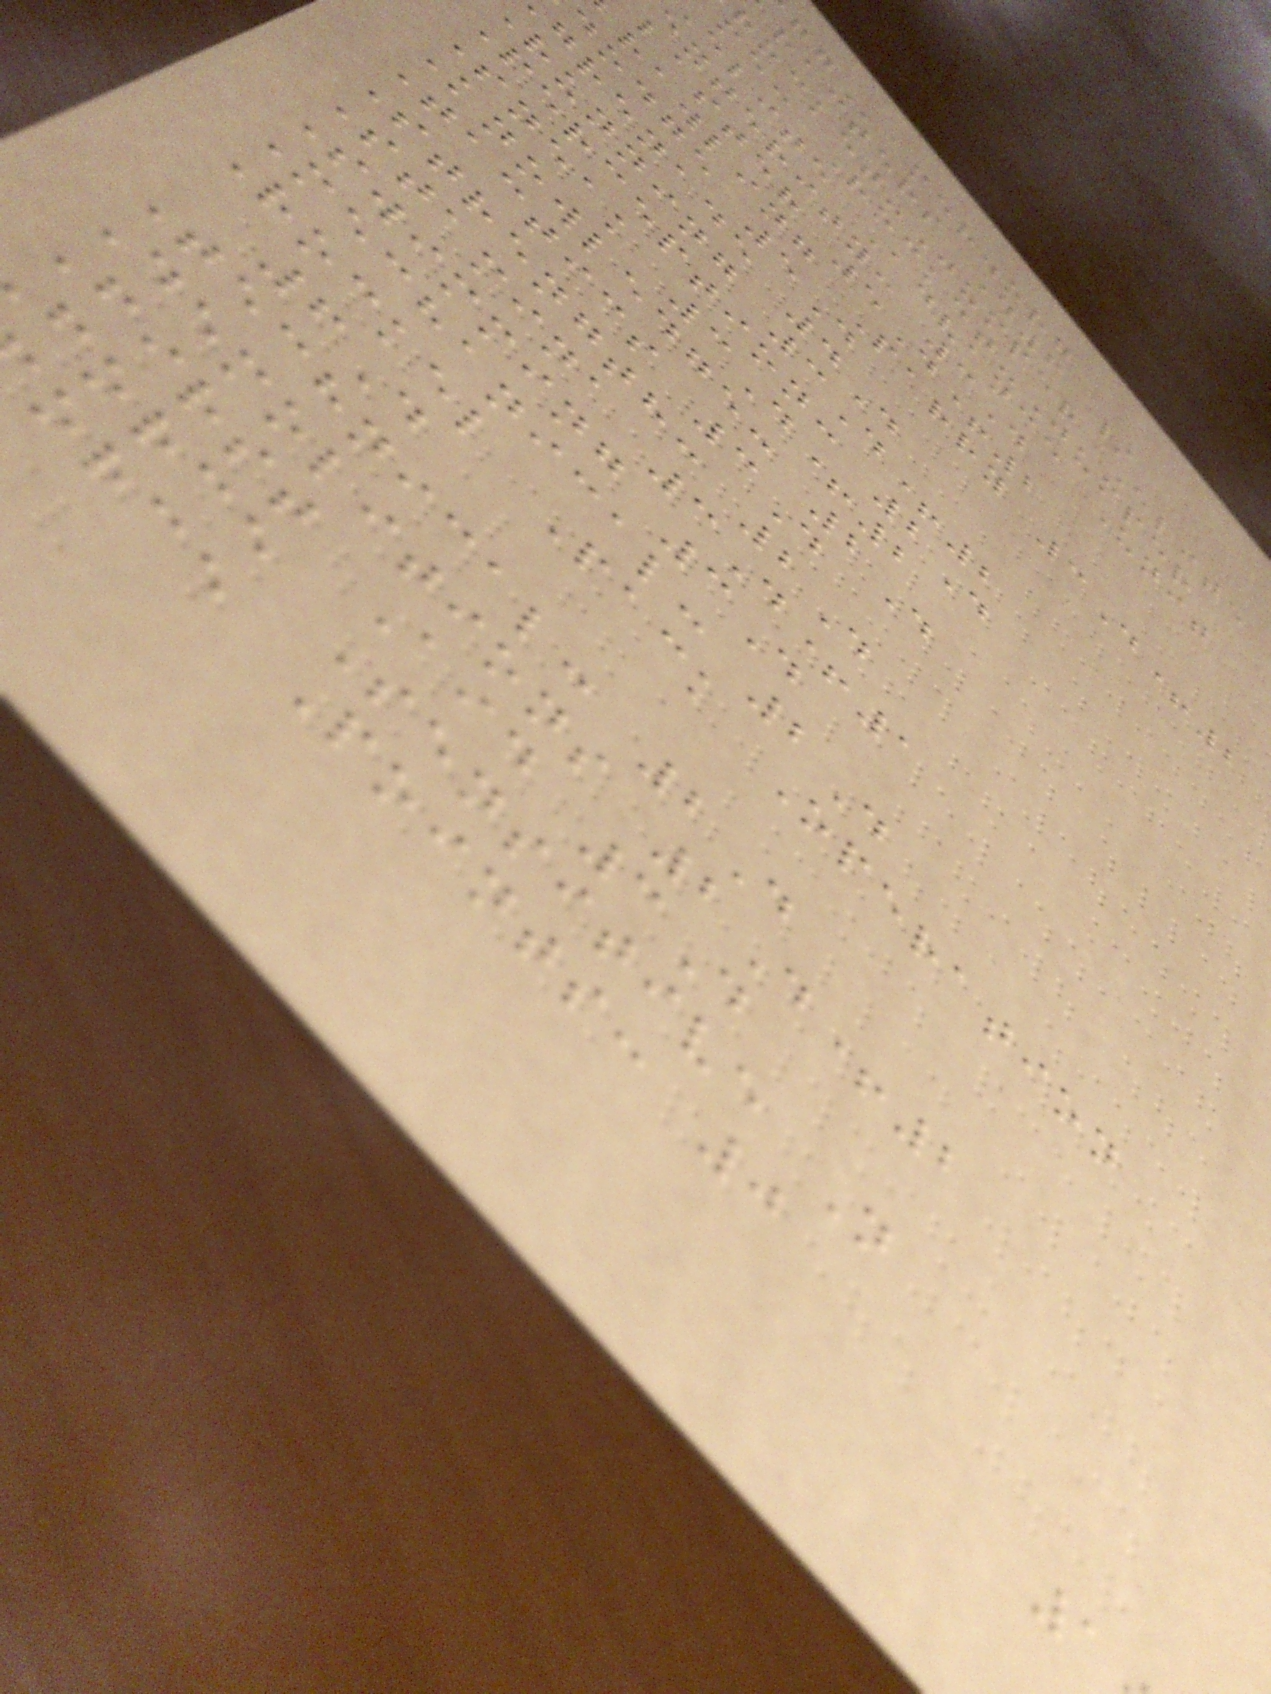amer.org
racters D6 /
ocket-Jumper Elite
me: Rocket-Jumper
elite Advance Unit
exterity: 3D
laster 5D+2
rawling Parry 3D+2
dodge 5D
grenade 4D
running 3D+2
Perception: 2D
Sneak 3D+2
Knowledge: 2D
Tactics 3D
Strength: 2D
Stamina 3D+1
Swimming 3D
Mechanical: 2D
Rockel Pack Operation
6D
Technical: 2D
Demolitions 2D+2
First Aid 3D
force Sensitive N
orce Points: 0
